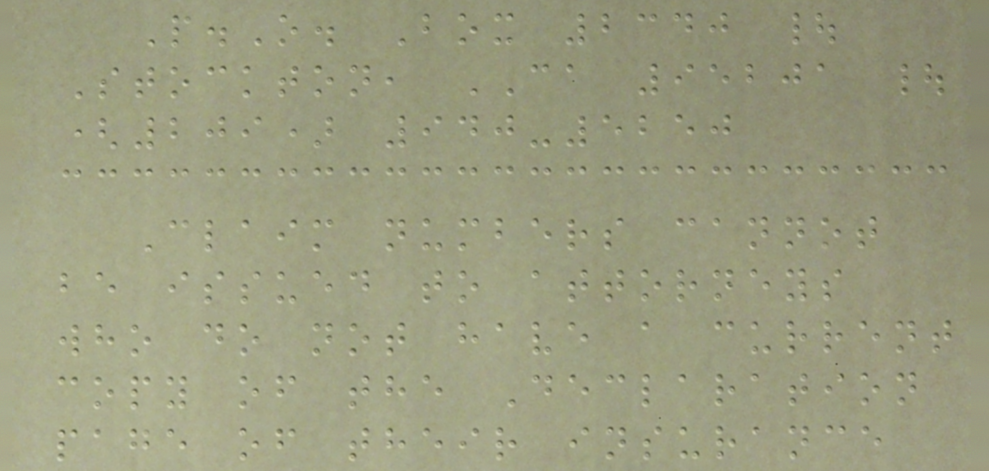P.O. Box 2340 |
Stockton, CA 95201 |
(209) 940-5250
Claim numbers cannot
be issued to attorneys
who do not have a current
copy of the Declaration
page of their insurance
